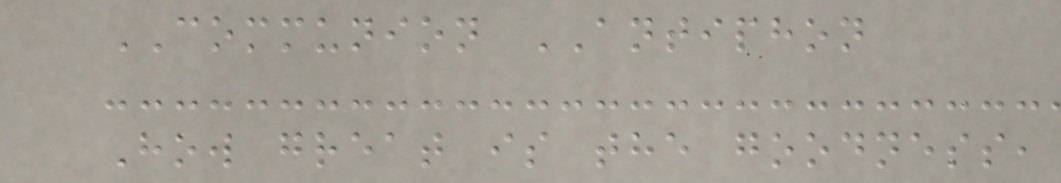COMMUNION ANTIPHON
How great is the goodness,
